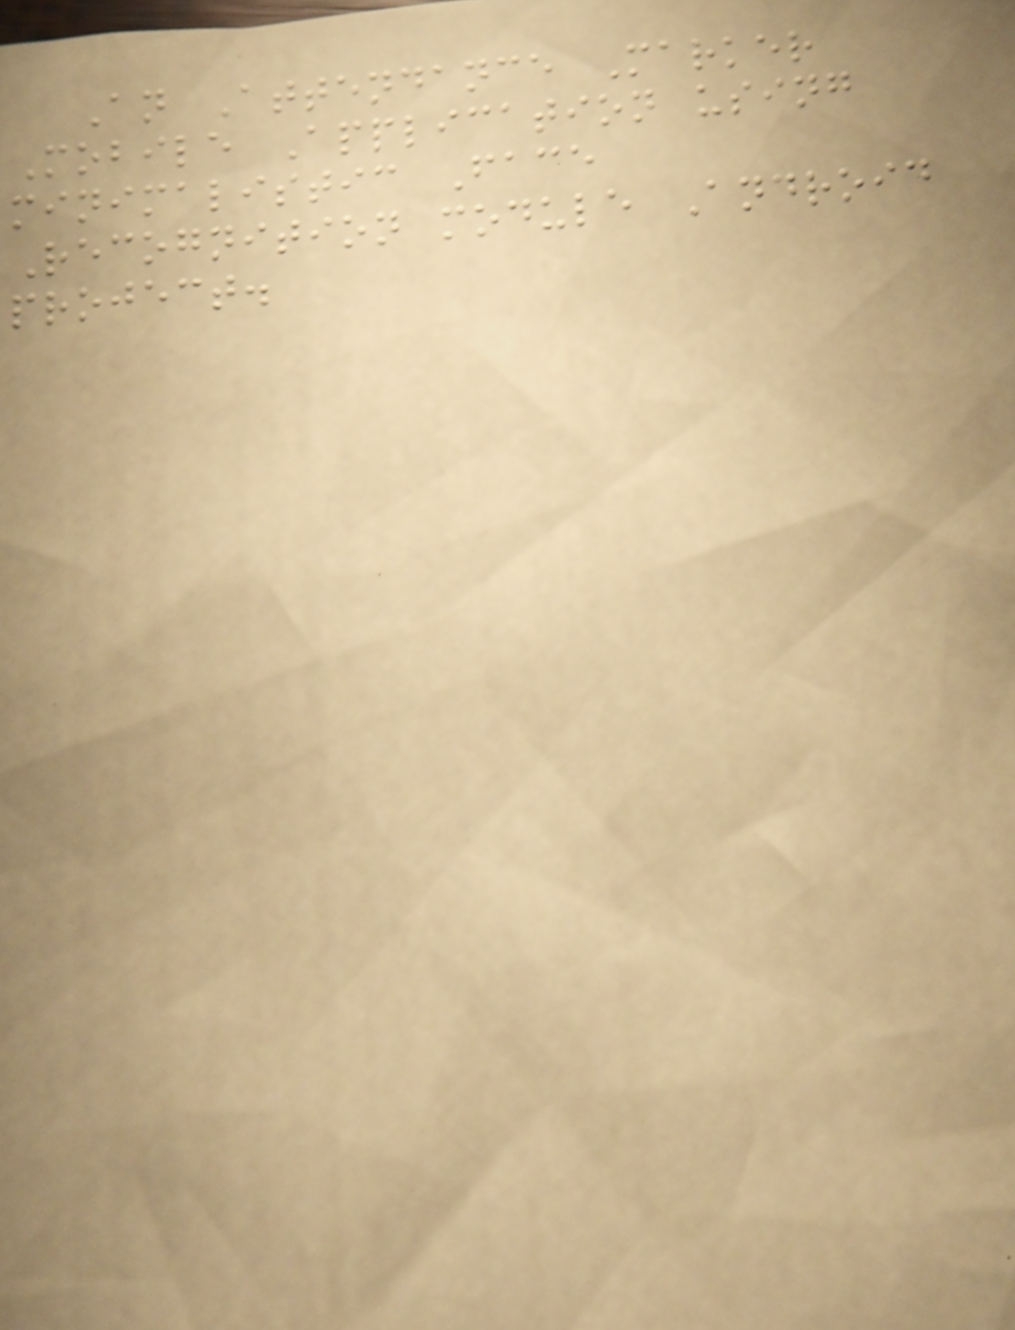An Attendance Marker
Mobile Application using
minimalistic Face
Recognition module Android
project.
